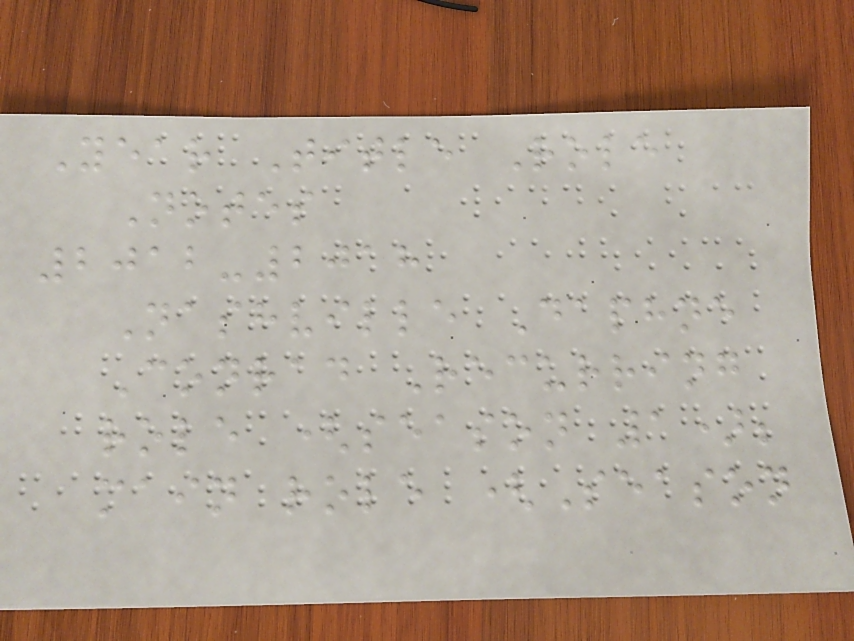Year Title Role
Notes
2012-2018
Nashville Daphne
Conrad Recurring
role (season 1);
main role (Season
